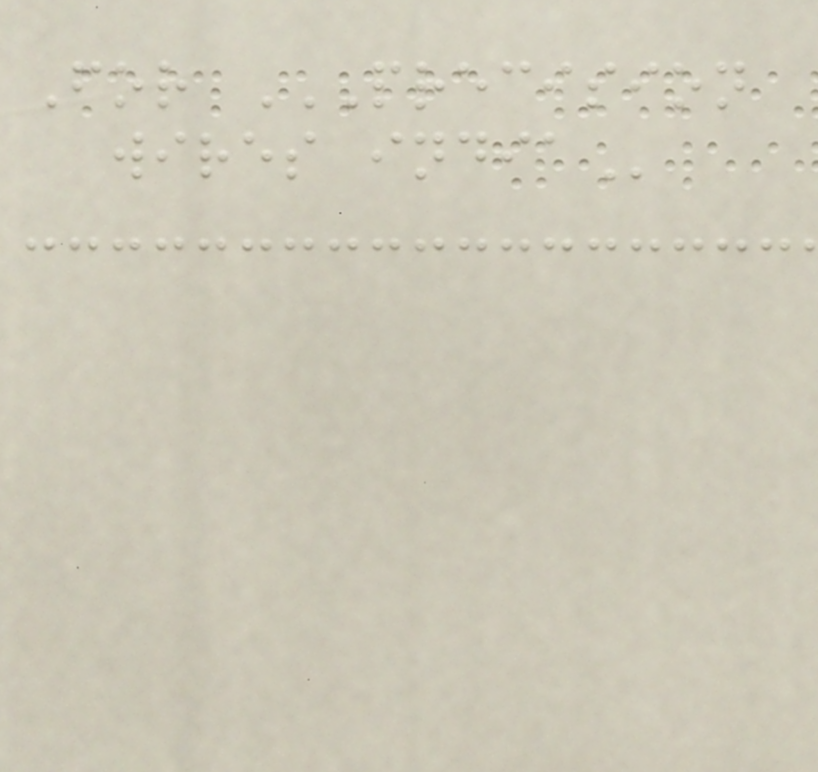For PRECISION
WIRES INDIA
